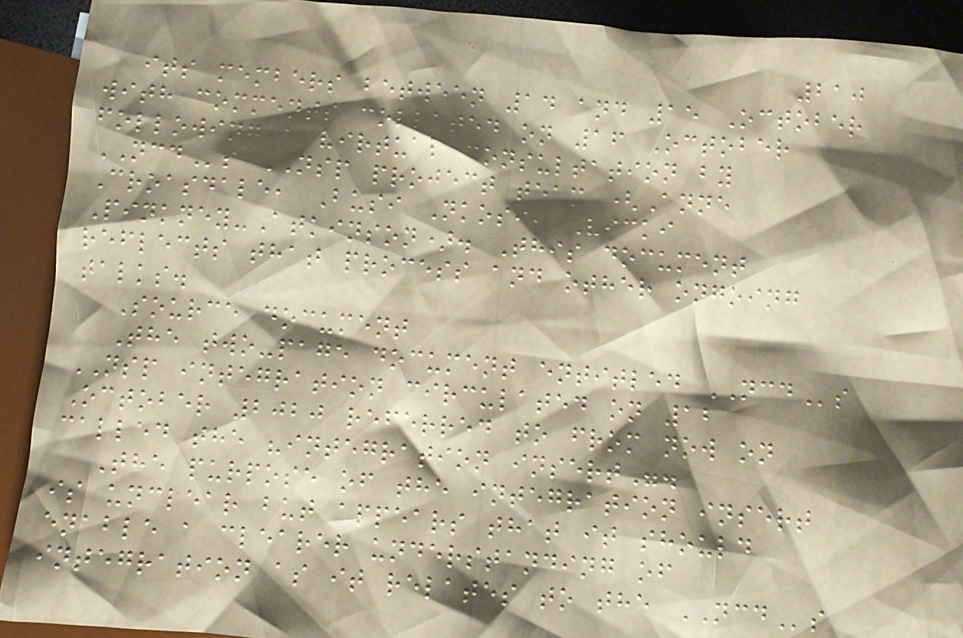210
its members between 14 and 15 October
with comments collated on 16 October
following a virtual consultation by
NCDs NSP project team (Anne
Croasdale, Busi Nkosi, Vicki
Pinkney-Atkinson). This document
reflects that process and other ongoing
talks.
Source document
The two-page document entitled NCDs
NSP integration circulated on 12
October 2020 referred to from now on
called the "integration insert".
The purpose of the integration insert
is unclear but appears that it should
enable a clearer understanding of
integration as it relates to the NCDs
